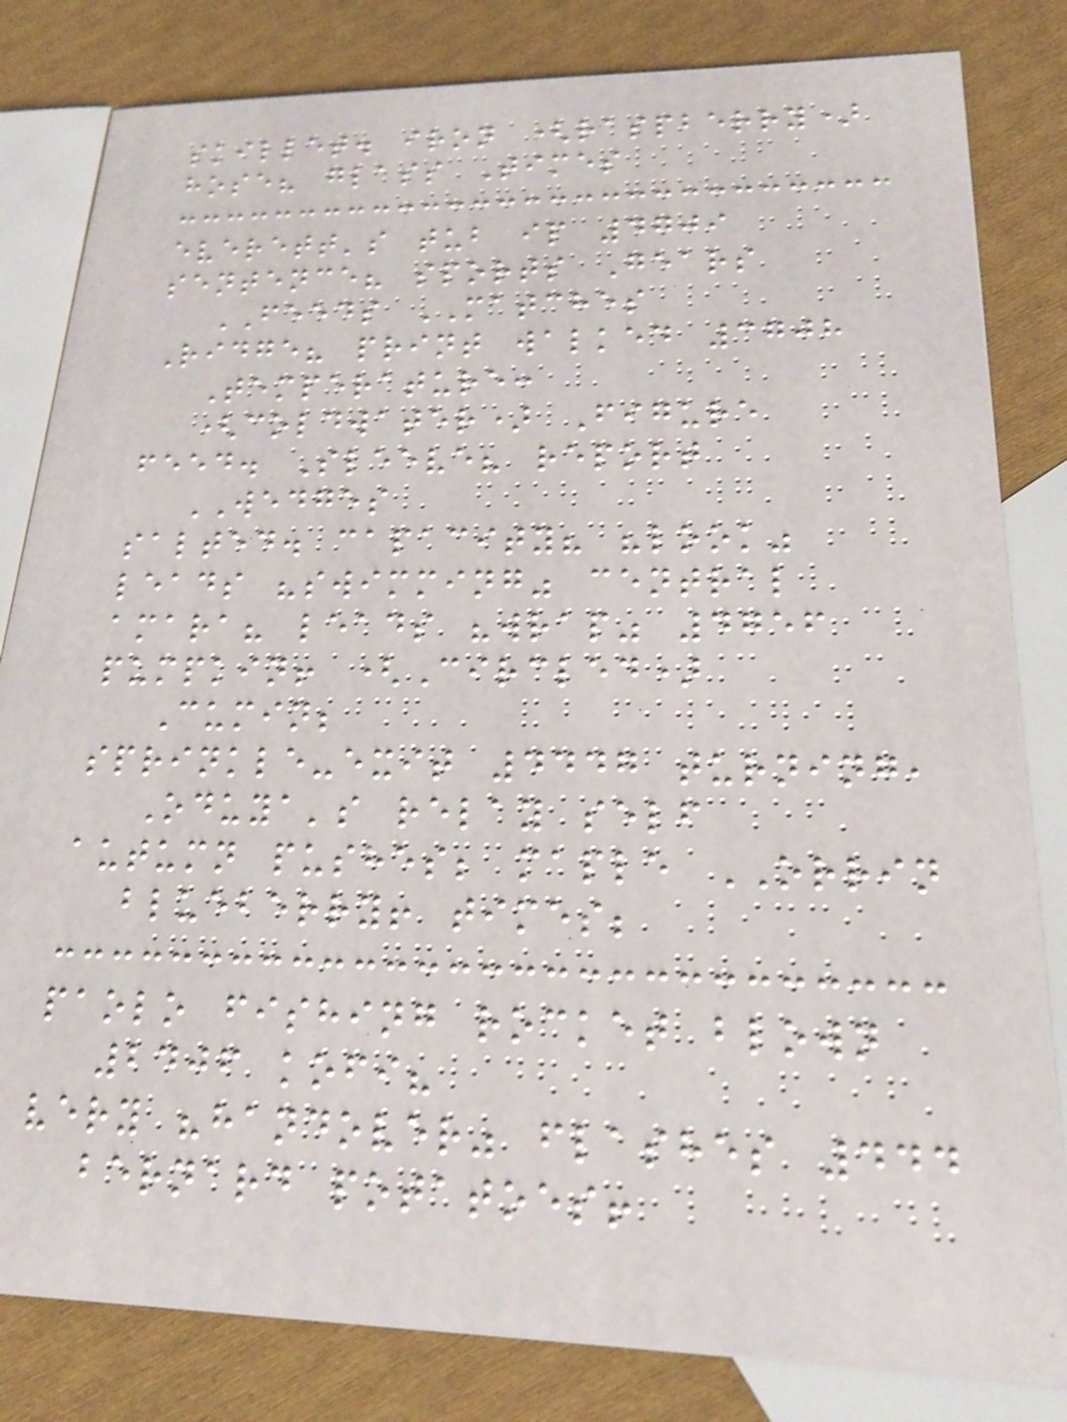skillet. iron (raspberry)
hose? glass Times
everett's tub ip 4709
sentence? sports Gears
FEEDS MATCHES
Ridge? print walked 3708
Temperature:
(coldwater) Figure
feed. Sleeve? report
WEDGES
salted. capacity? "look"
leads "swimming" central
amara? leads "wrap" 4756
pumpkin! (Circled)
Cumin;
sprinkle-exit 4447 turning,
Oduya's relay self
autumn pushes; maple ORRIN
blueberry! times;
paolo fishing rocket blown
2406 kofi?
very "handover" flashes 444
bernard potatoes!
